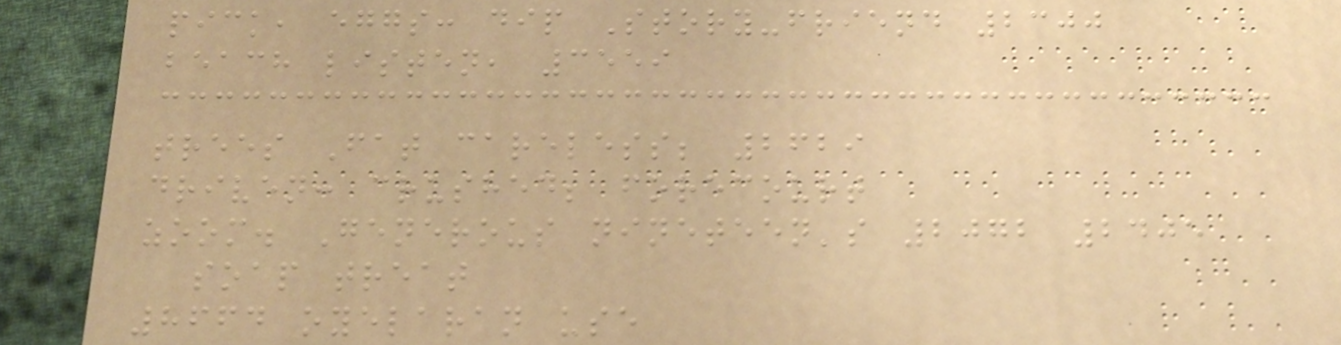pick, eggs: dip Story-friend 2300
beach listen, 3559
trees Fat careless; 2629
driven: crushed; forecourt
zoom. Generous nineteen's 2072 2405
soap treat
8664 oyelaran use
